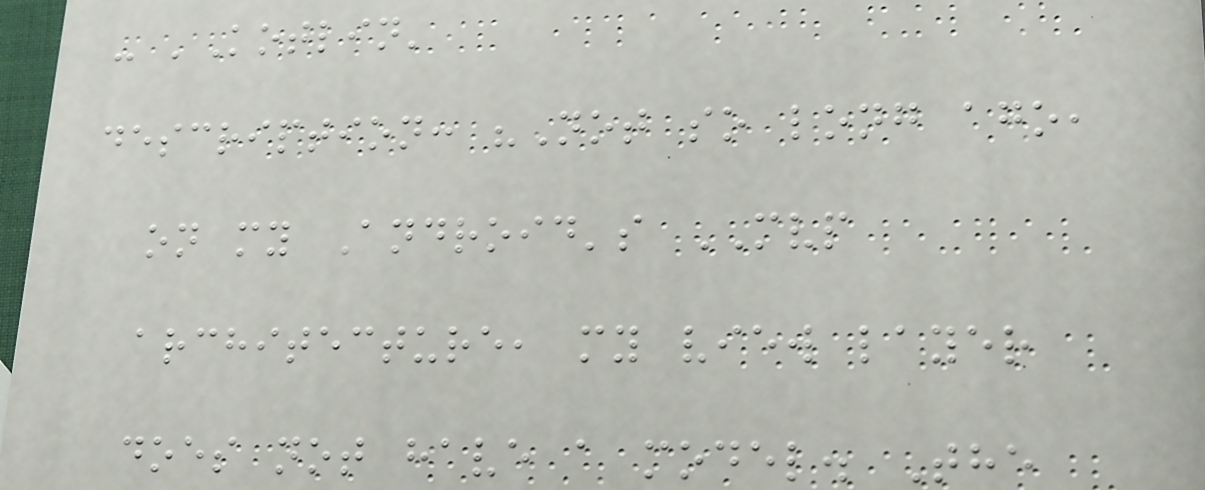- 'Kotlin'
description: "Not so long ago,
on my Android's MVP
architecture, my view layer
does not have a model. The
